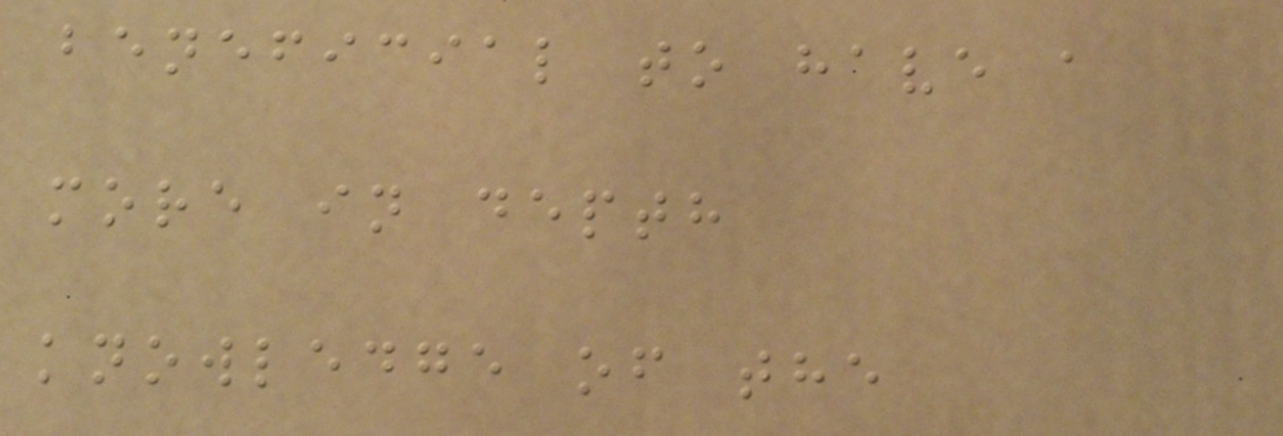beneficial to have a
more in depth
knowledge of the
